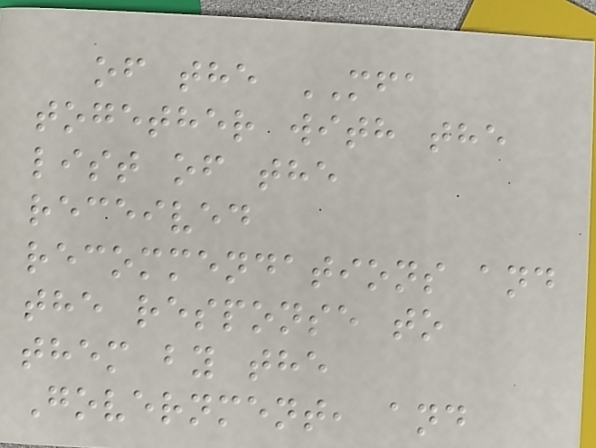of the MFA
together with the
list of the
received
recommendations and
the response to
them by the
Government, and
